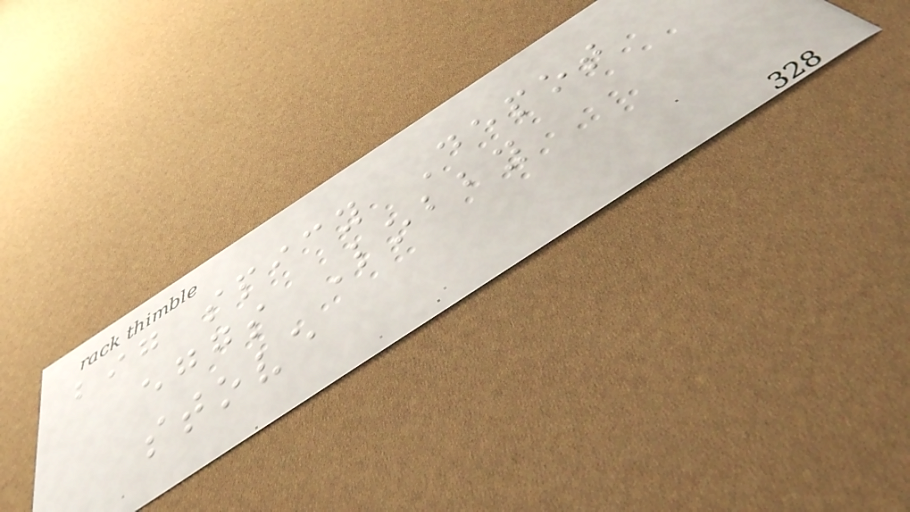big spicy Depot
eggs Lobby
stove
